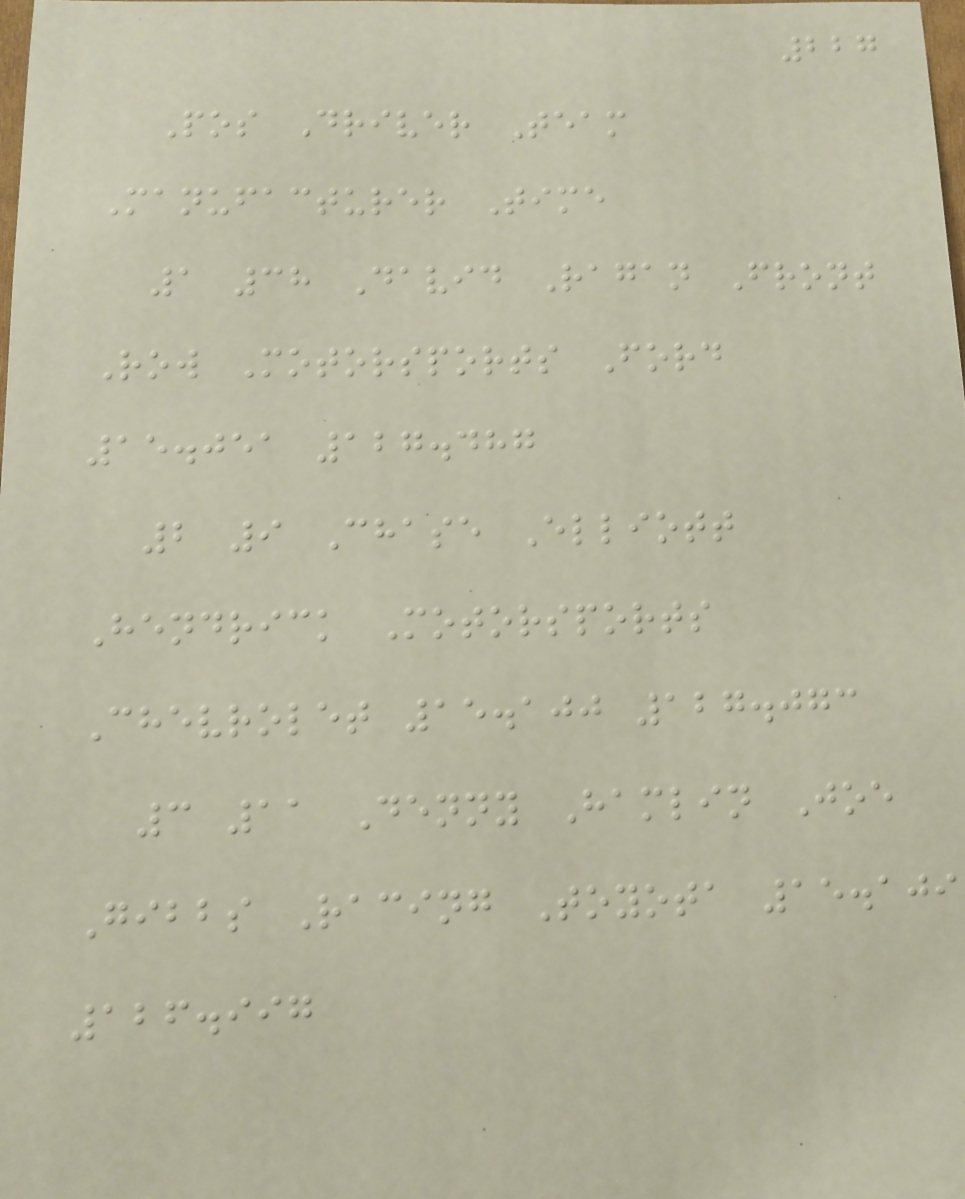227
Pos Driver Team
Manufacturer Time
1 38 David Ragan Front
Row Motorsports Ford
15.051 127.487
2 9 Chase Elliott
Hendrick Motorsports
Chevrolet 15.100 127.073
3 11 Denny Hamlin Joe
Gibbs Racing Toyota 15.109
126.997
